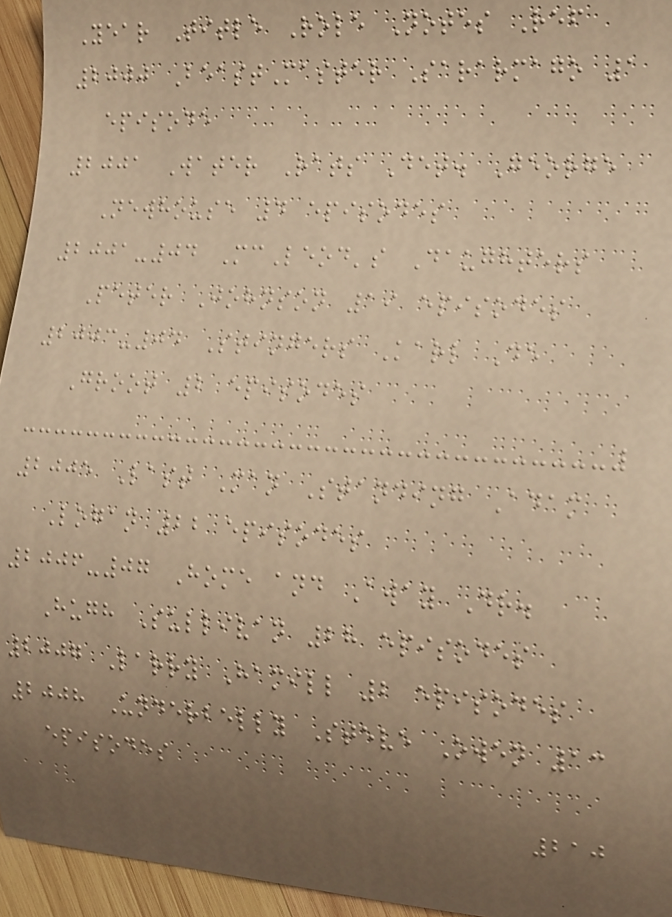Year Title Role Notes Ref
2000 BeastMaster Sararmago 1
episode
2001 Water Rats Det. George
Newhouse 4 episodes
2001-04 McLeod's Daughters
Peter Johnson 19 episodes
2003-04 Stingers Karl De
Groot 2 episodes
2005 Last Man Standing Adam
Logan 22 episodes
2006-07 Home and Away Dr.
Hugh Sullivan 28 episodes
2007 Larry Hamill 2 episodes
2008 Underbelly Steve Owen 13
episodes
210
